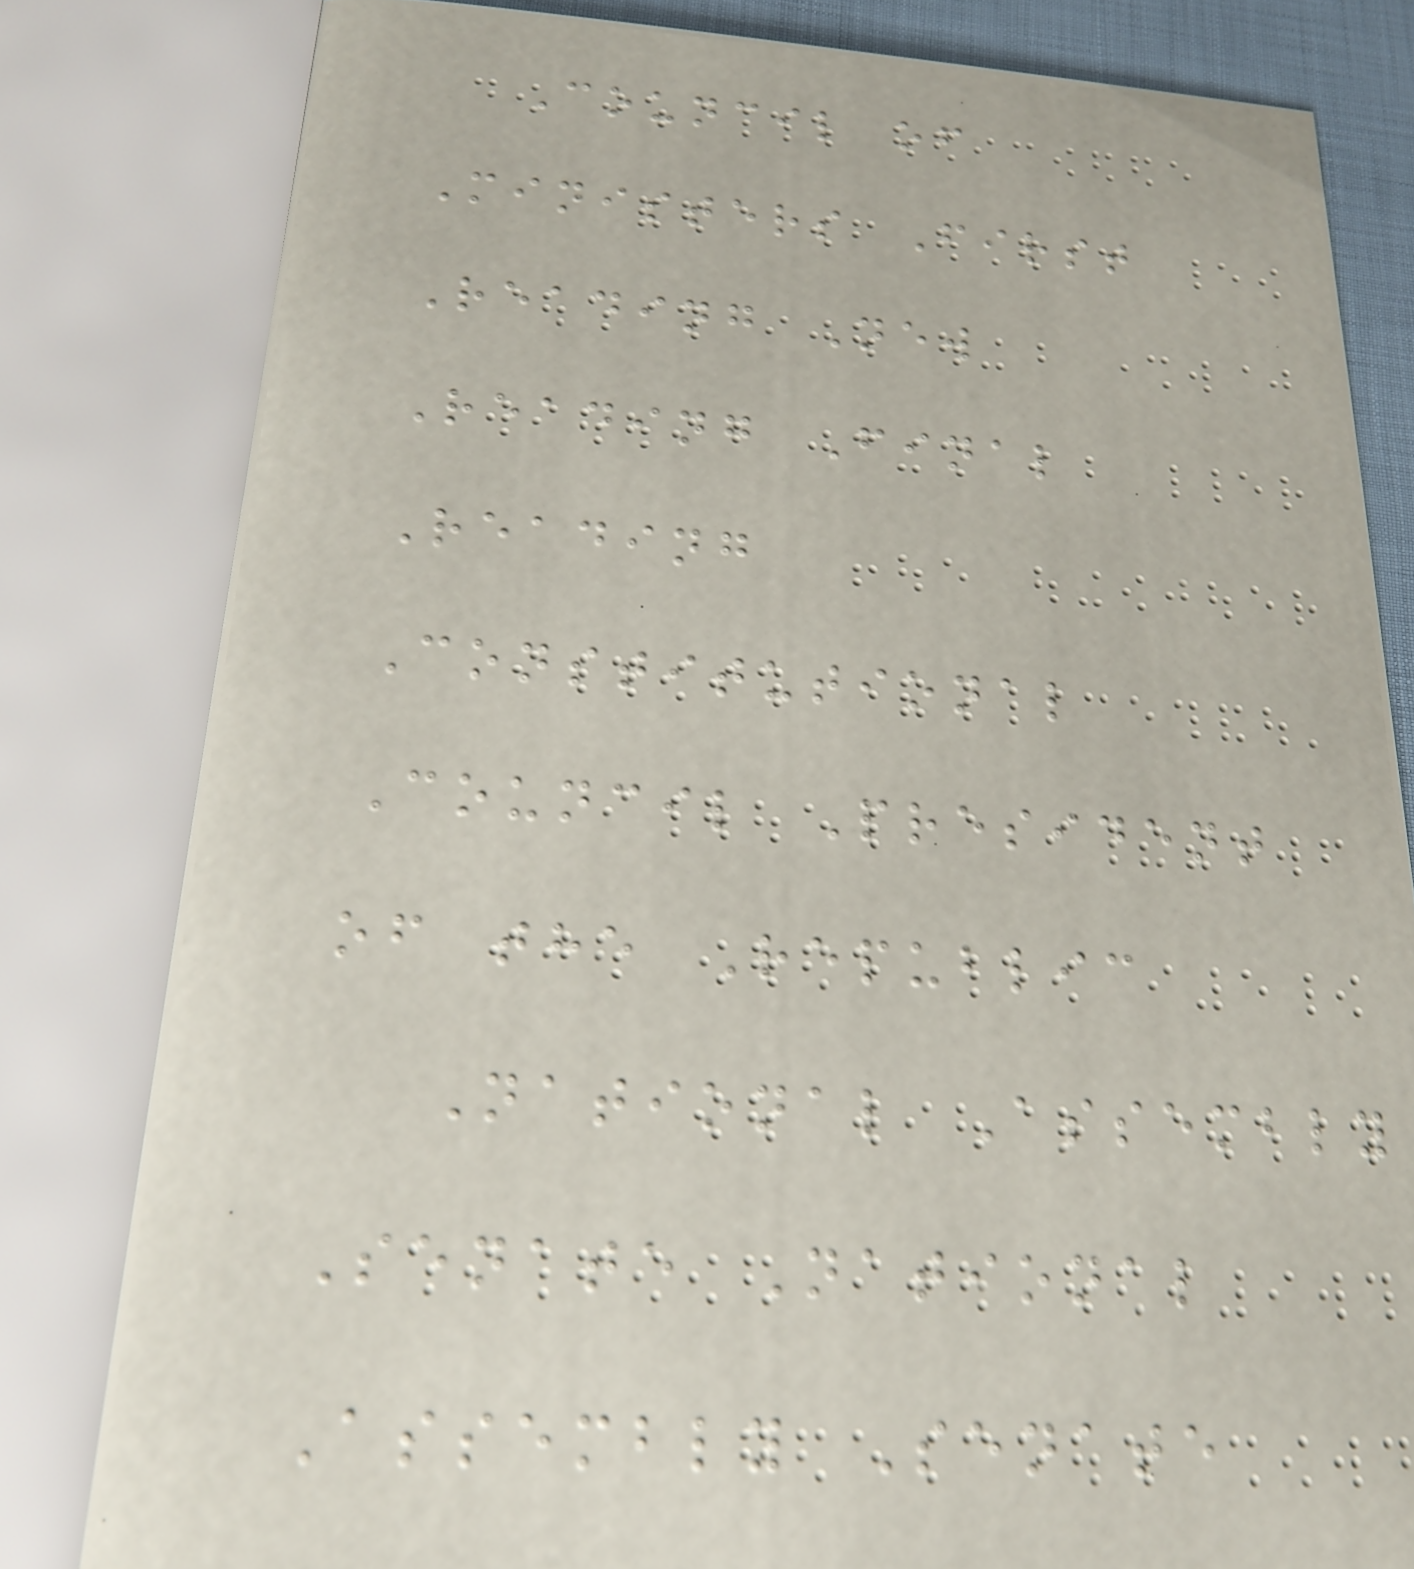Council of
Ministers First
Reading New
Reading Final
Reading
Constitutional
Council President
of the Republic
National Assembly
Senate National
Assembly Senate
